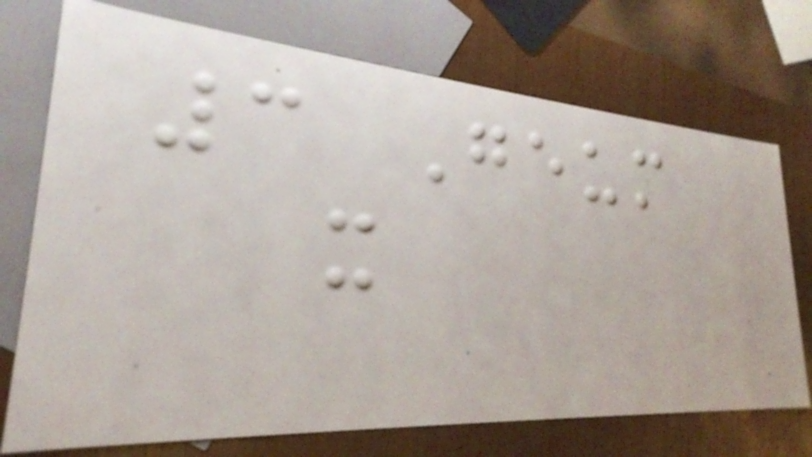3 Geum
x
